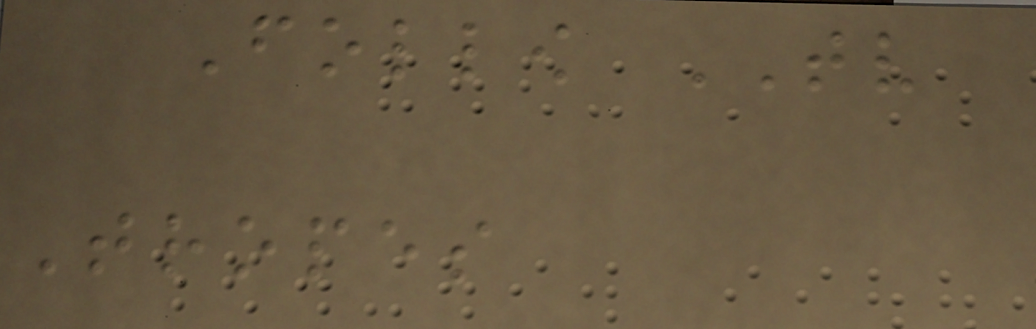Follow TV
Tropes
